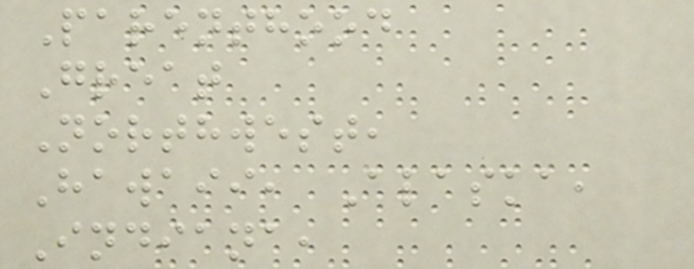Parenthood
Great
Northwest,
Hawaii, Alaska,
Indiana,
